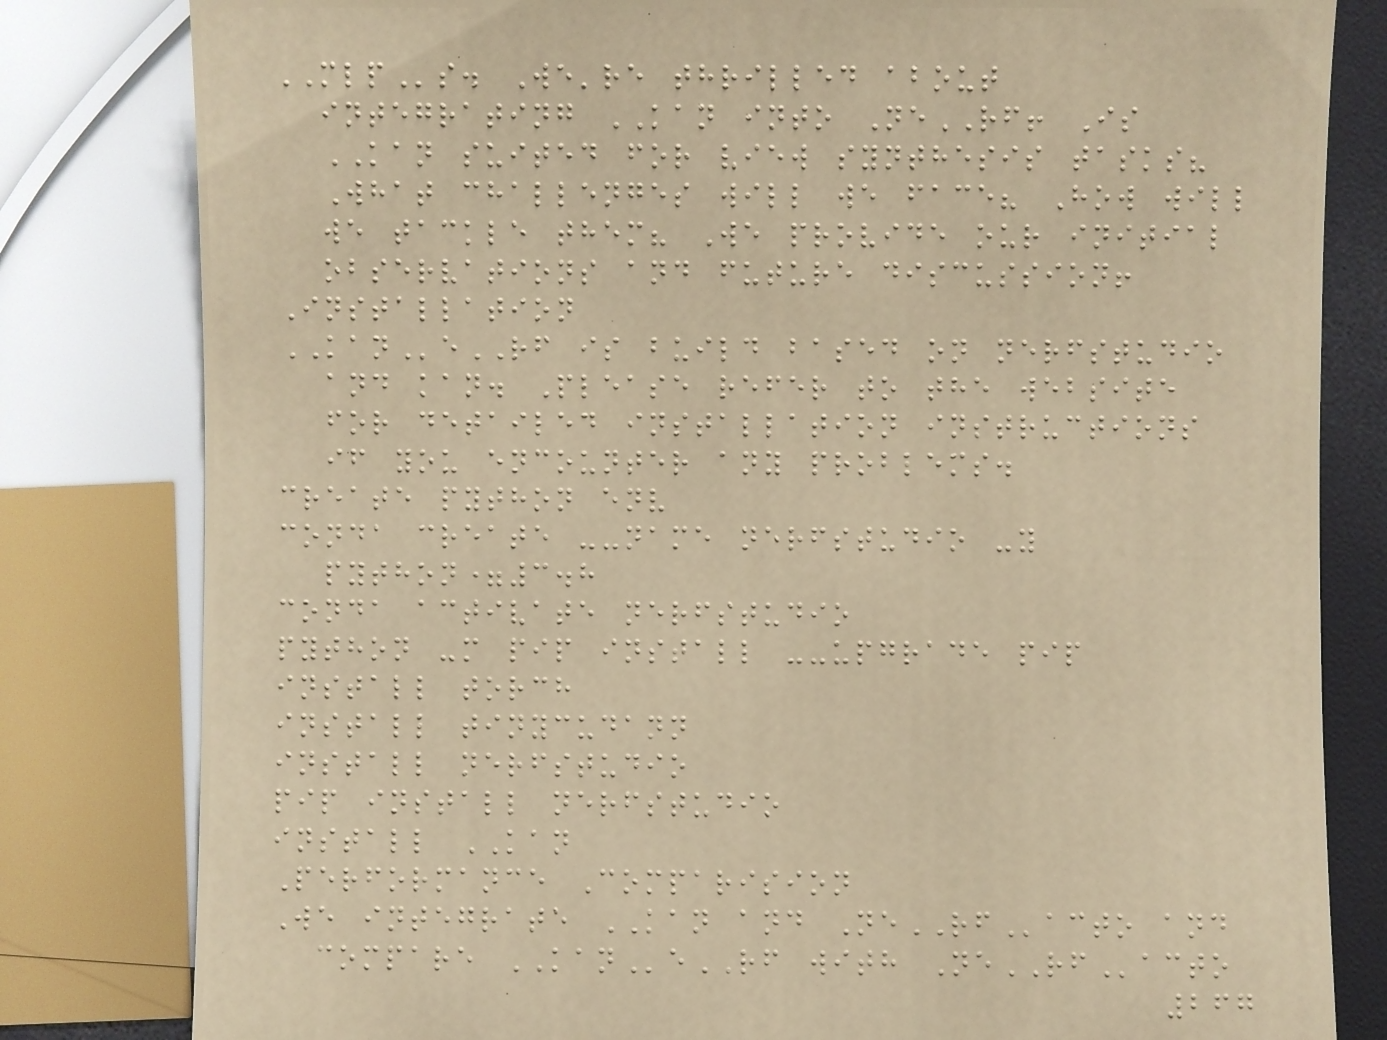MLPs. We're thrilled about
integrating KAN into NeRF! Is
KAN suited for view synthesis tasks?
What challenges will we face? How will
we tackle them? We provide our initial
observations and future discussion!
Installation
KANeRF is build based on nerfstudio
and kan. Please refer to the website
for detailed installation instructions
if you encounter any problems.
create python env
conda create --name nerfstudio -y
python=3.8
conda activate nerfstudio
python -m pip install --upgrade pip
install torch
install tinycudann
install nerfstudio
pip install nerfstudio
install KAN
Performance Comparision
We integrate KAN and NeRFacto and
compare KANeRF with NeRFacto
267
